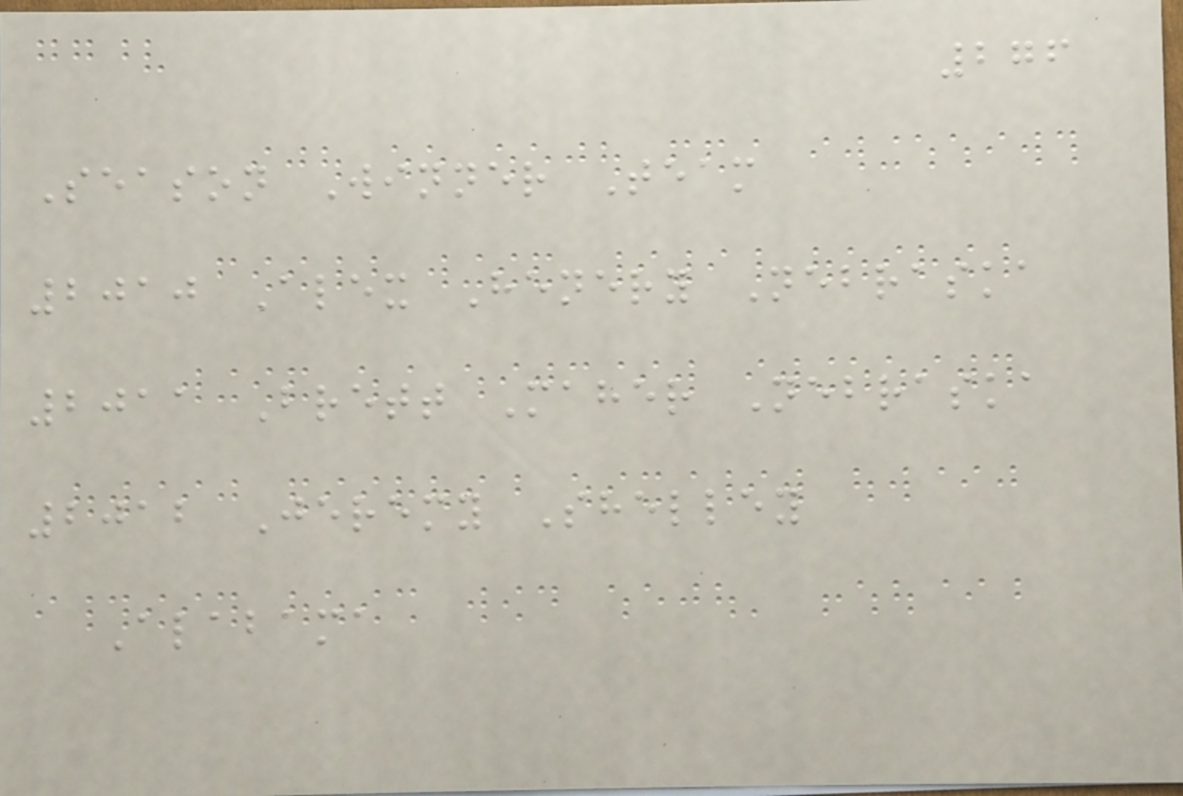276
Season Winner Team
2010 Alex Henery Nebraska
2011 Brett Maher Nebraska
2012 Jeremy Shelley
Alabama
